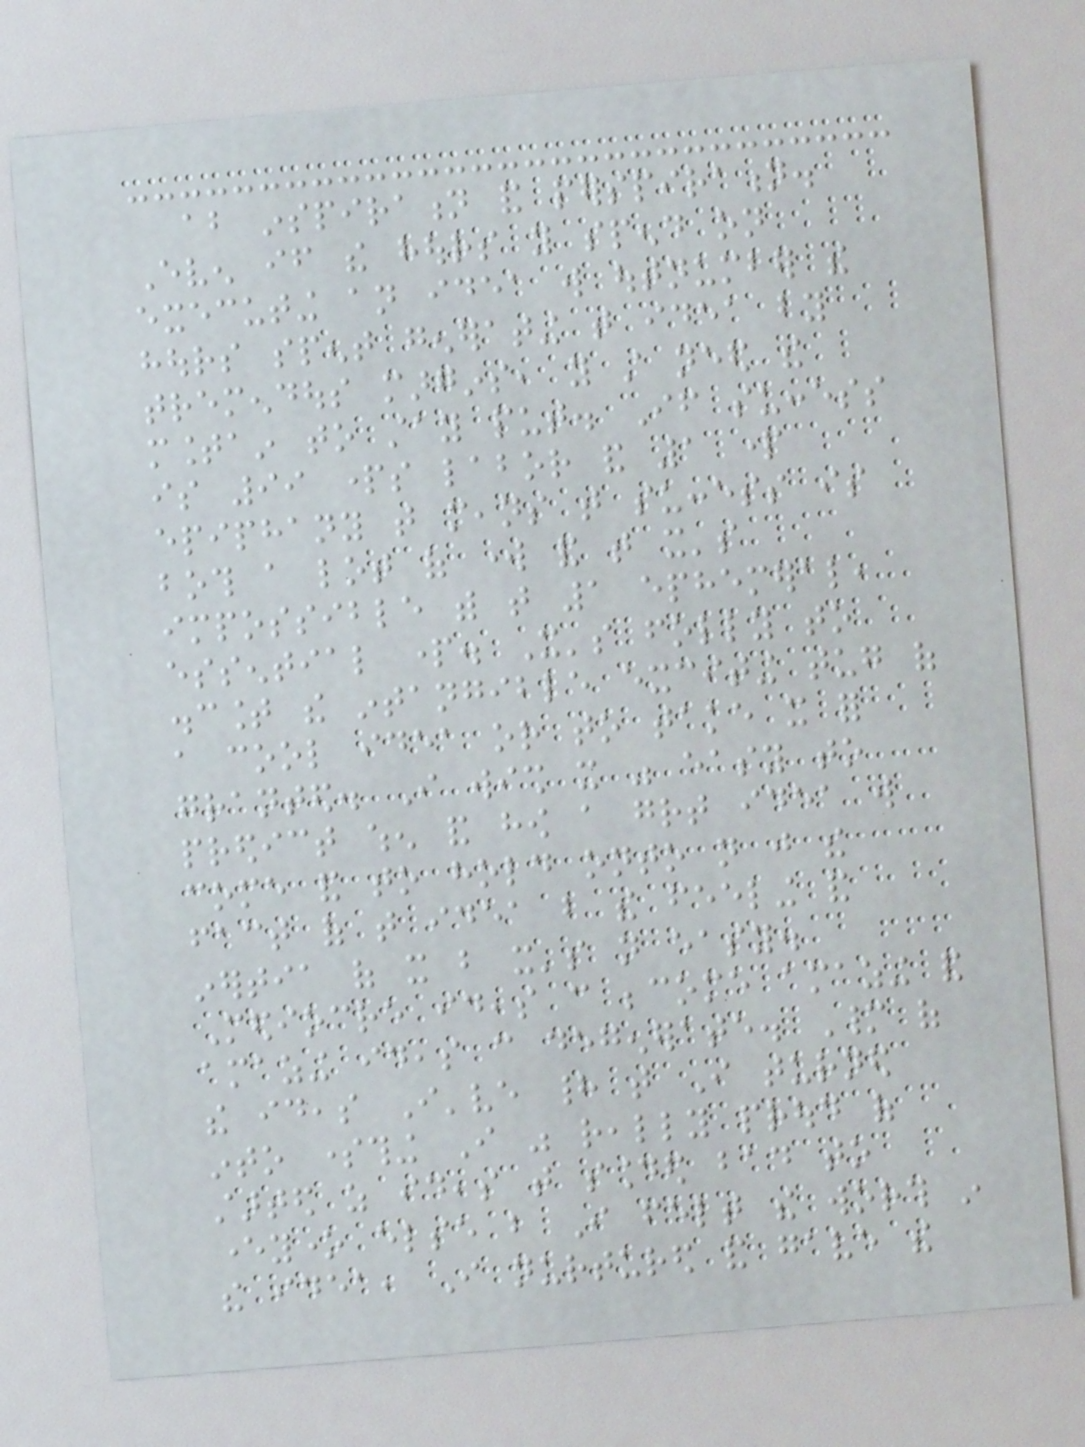about inspiration and perspiration.
Even if the hours you spend on
executing an idea will outnumber the
hours spent generating that idea by
tremendous margins, you still need the
mountain to stay put. If success
is 99 parts labor and 1 part
epiphany that means that success is
both a lot of work and that it's
impossible with that 1 ephemeral,
essential part. It's folly to
discount the intangible exciting tug of
a cool idea or to take it for
granted. I wish it was easy to
predict when and how a great idea will
come and to hold onto not just the
fact of that idea but the feeling and
inertia of it but it's not easy.
Mediocre ideas can become amazing and
amazing ideas can degenerate. Many of
the ideas I've had that I turned
into something I was really proud of
started as ideas that sounded bad to
everyone else but I felt the worth in
the idea, I nurtured and gave the
